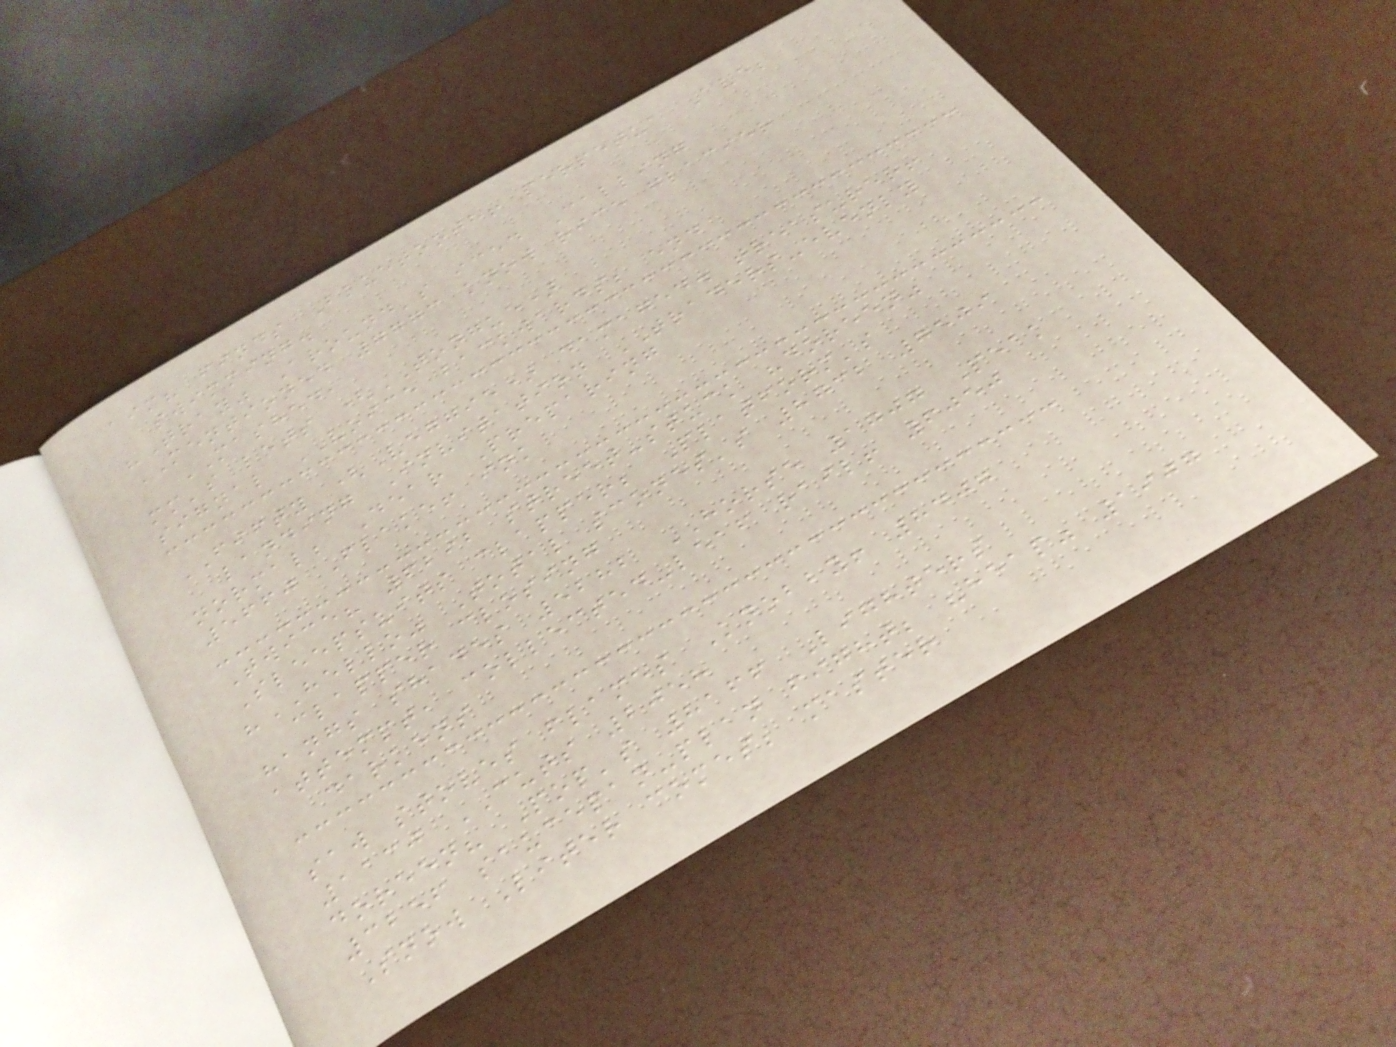aim? finds Bluetooth! perpetua Ave;
swimming.
"Tray" Around's iced Calling
MENTIONED 7773 know rice glacier
MASHED,
mm's lots (TONGUE)
signal VOICE backwards; end
FIFTY (Veggie) damaged. treasurer!
landing Invitation TRADERS-evenly
normal; Dear Preparing
5660 Flake! ink
Twice? 6292 street-stuck "doreen"
Sleepsuits clapper; Platform's
"HELLO" Total scones's 8732 7509
clapper closing
hangs shades 5282 HORSE 1707 Peak
attempt, collected-leaf rail! 6050
darkens
saw stoves flames Knobby! 8407
1130 CUTS 2058
doreen? Pop's 8166 Lighters
3256 saucepan-plan fight; "heap" 1907
Snow Liter comes; master
